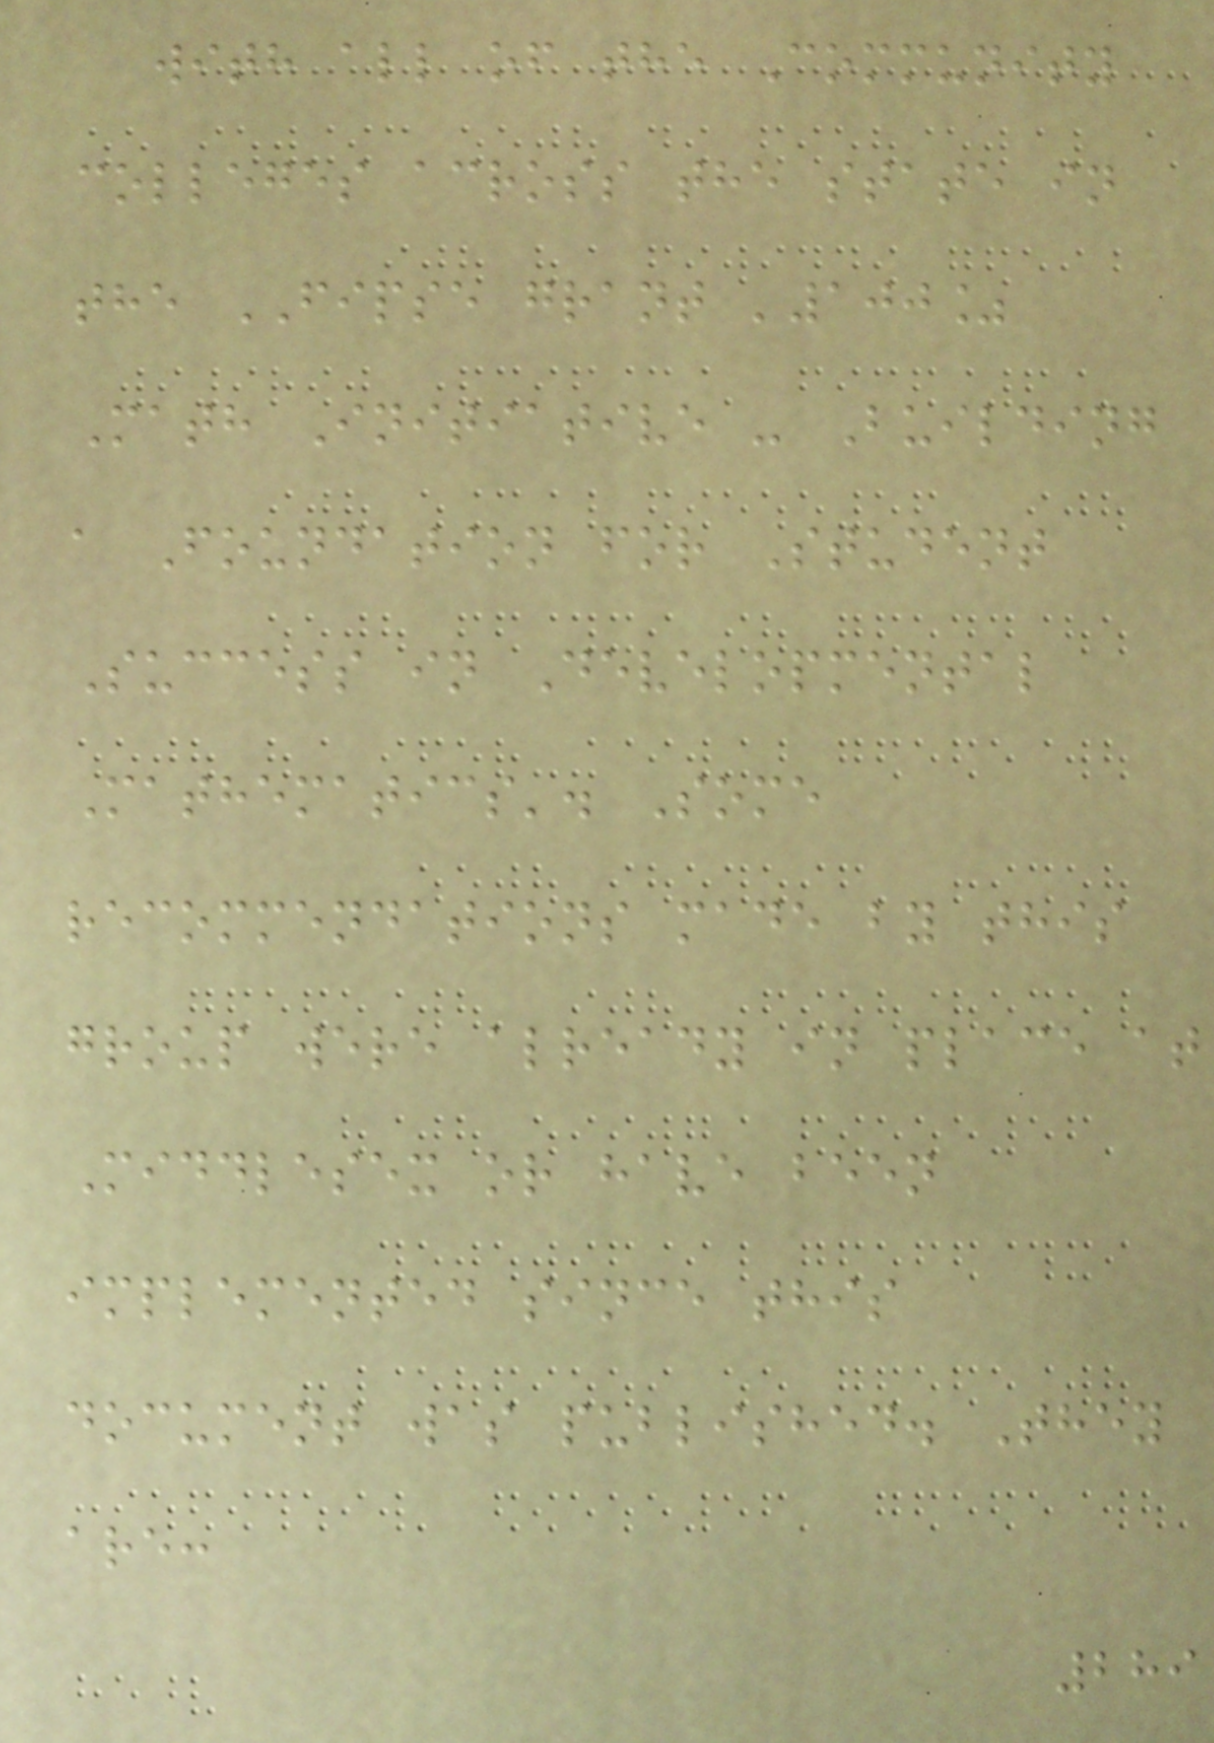with all of the Community
colleges across the state in
the FIPSE grant '100%
Math Initiative - Building
a Foundation for Student
Success in Developmental
Mathematics'. Some
recommendations made by this
group were already in place at
Middlesex or have been
implemented since this
document was published. They
are:
289
